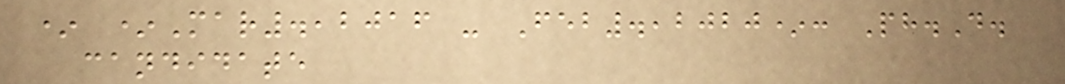* *Mar.,2016 - Feb.,2020*: Ph.D.
candidate
